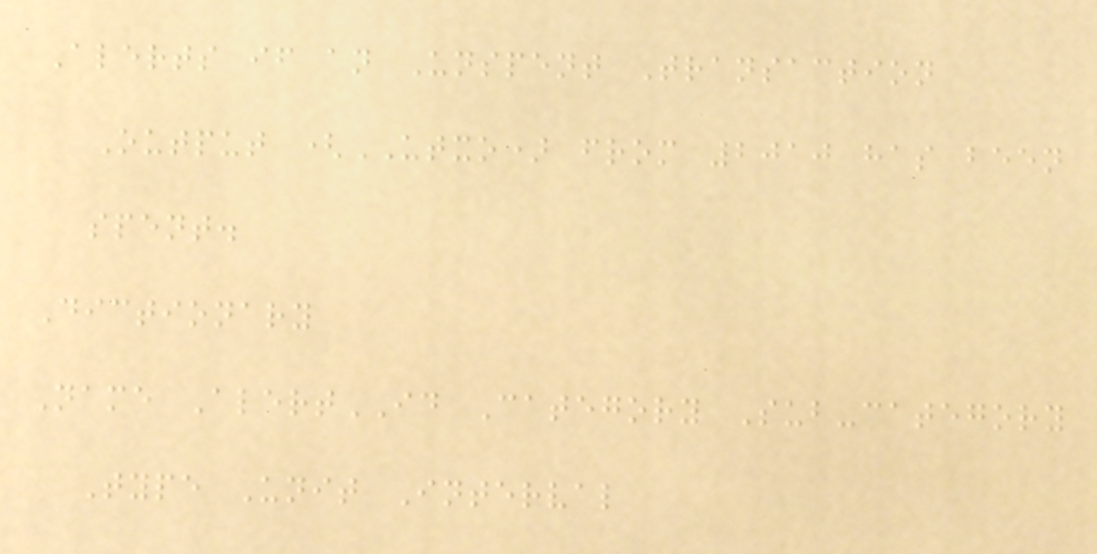Alerts if an Unspent Transaction
Output (UTXO) from 2010 has been
spent.
Dictionary
Name AlertID Category Sub-category
Type Unit Interval
